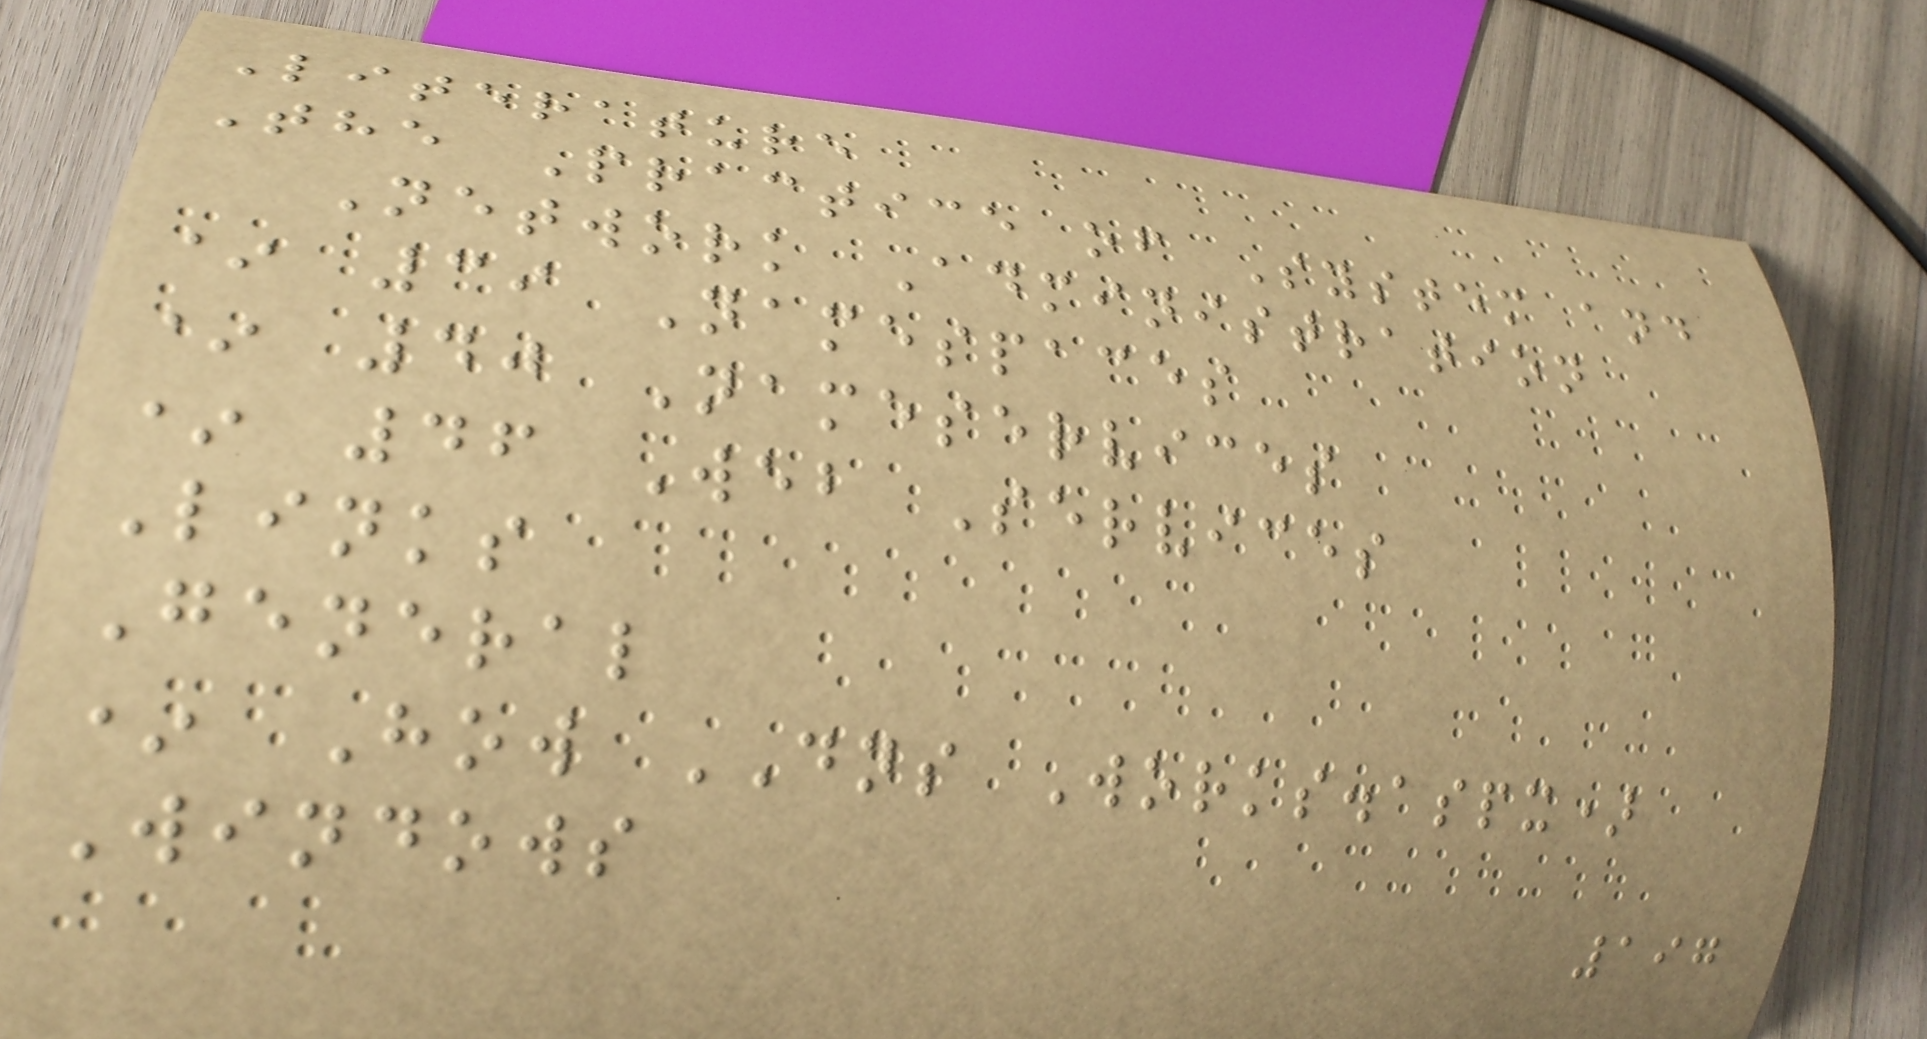Literature
The Practice of System and
Network Administration
* 39 Namespaces
* 40 Nameservices
* 46 Web Services
Links
General
* How DNS Works.aspx)
Windows
197
